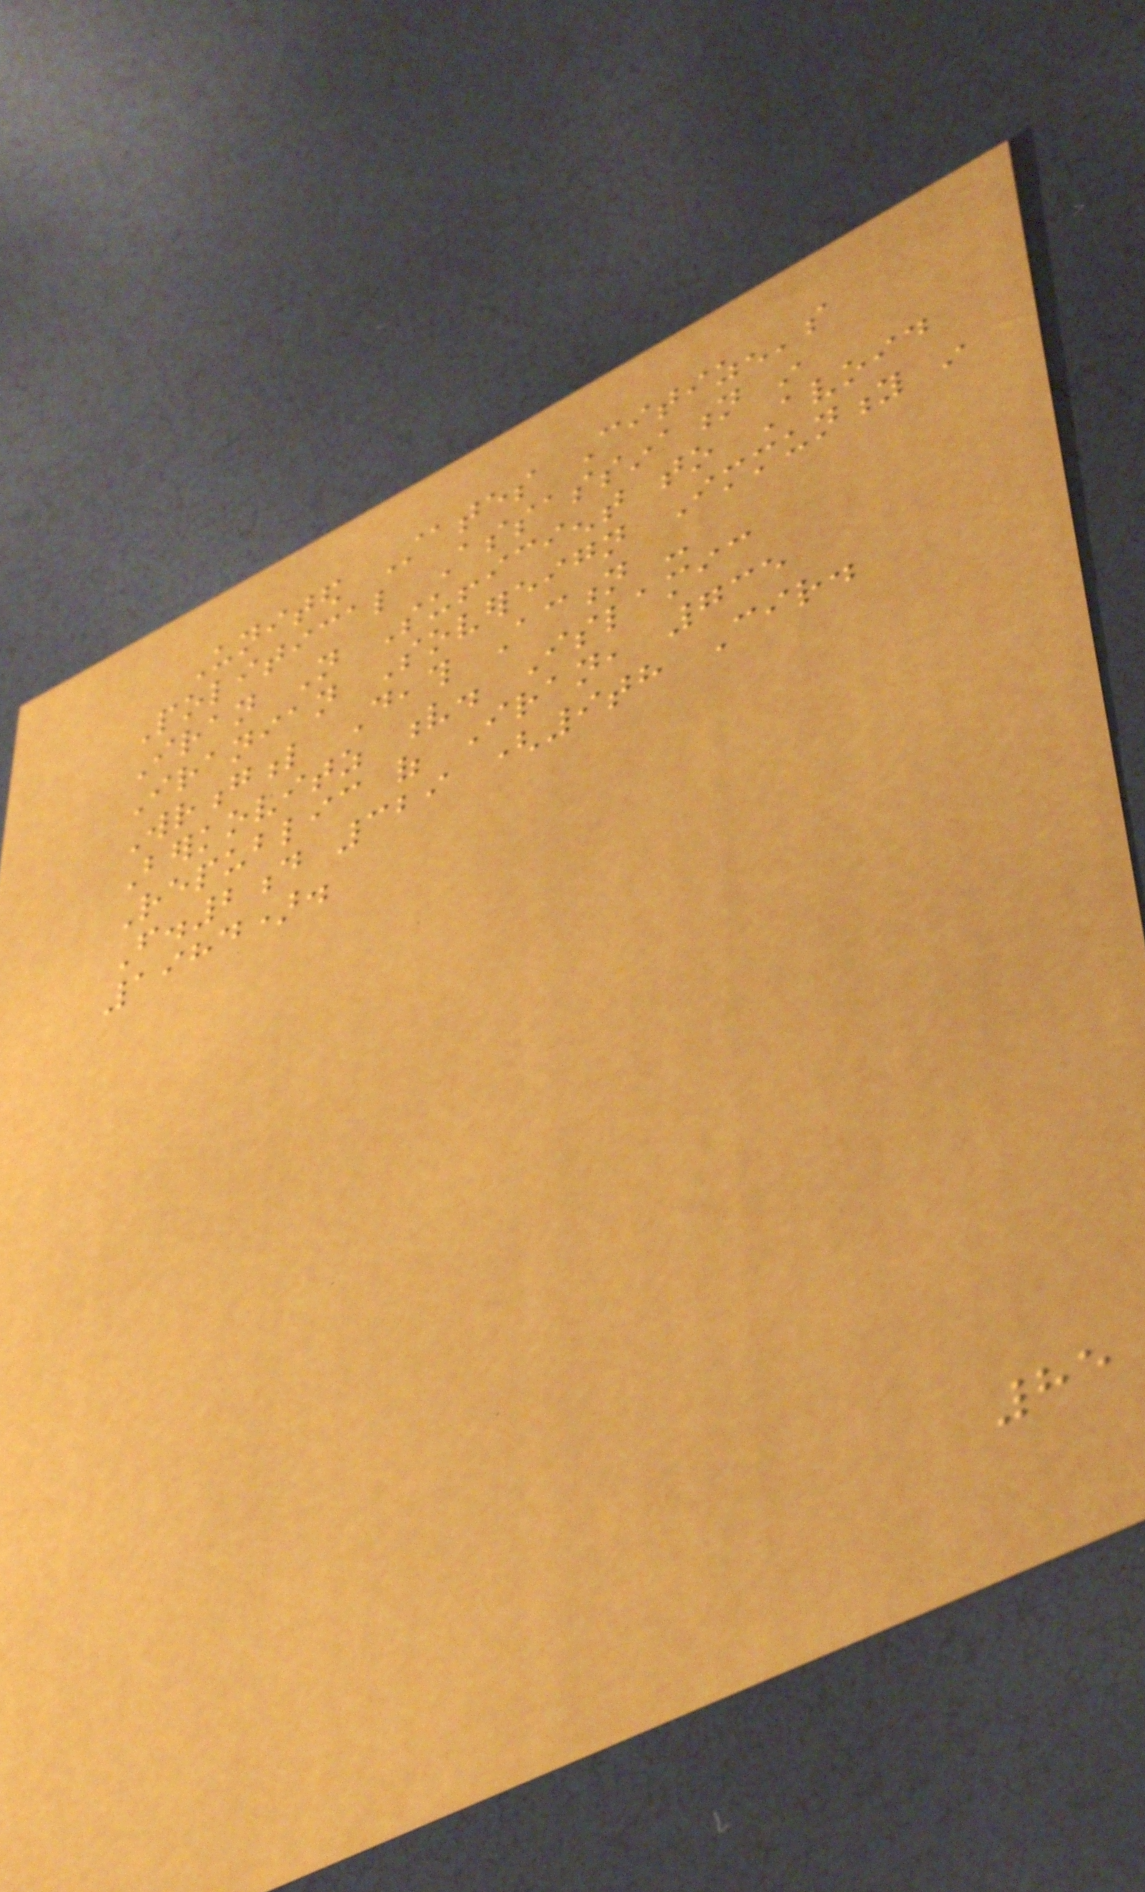United States Citizen's
Political Assassination in
Iran Not Sufficient to Avoid
Iranian Sovereign Immunity in
Wrongful Death Action -
Berkovitz v. Islamic
Republic of Iran, 735
F.2d 329 (9th Cir.
1984).
85
